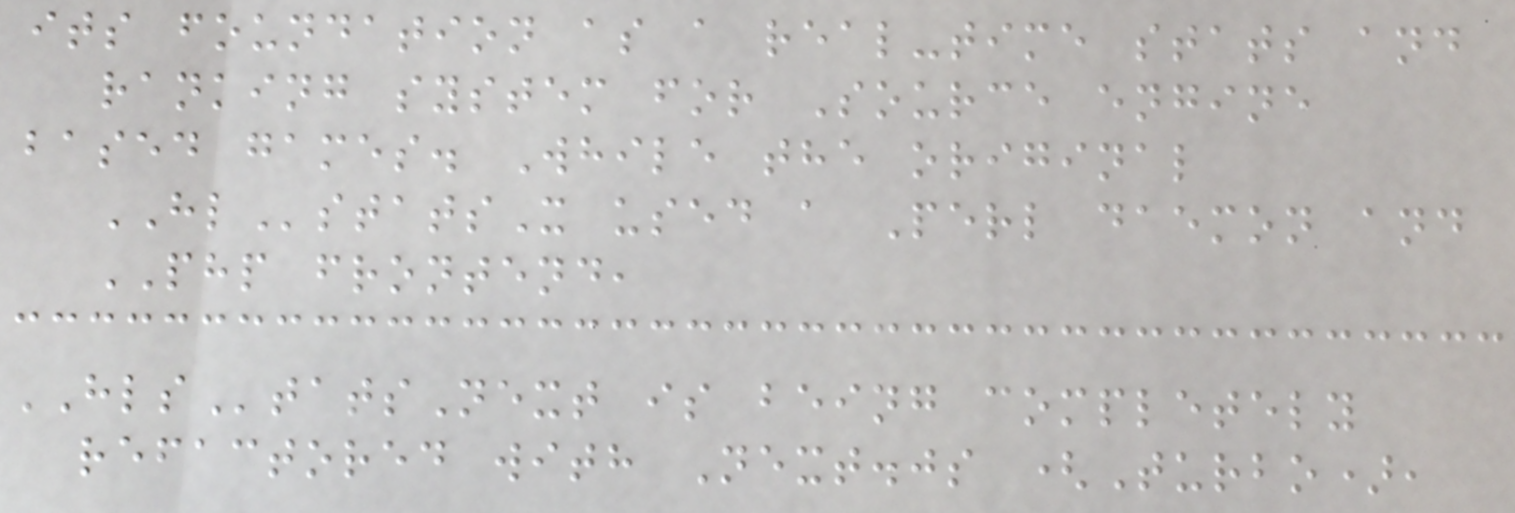its foundation as a real-time stats and
ranking system for Source engine
based games. While the original
HLstatsX used a Perl daemon and
PHP frontend,
HLStatsNext is being completely
refactored with Next.js (Turbo),
